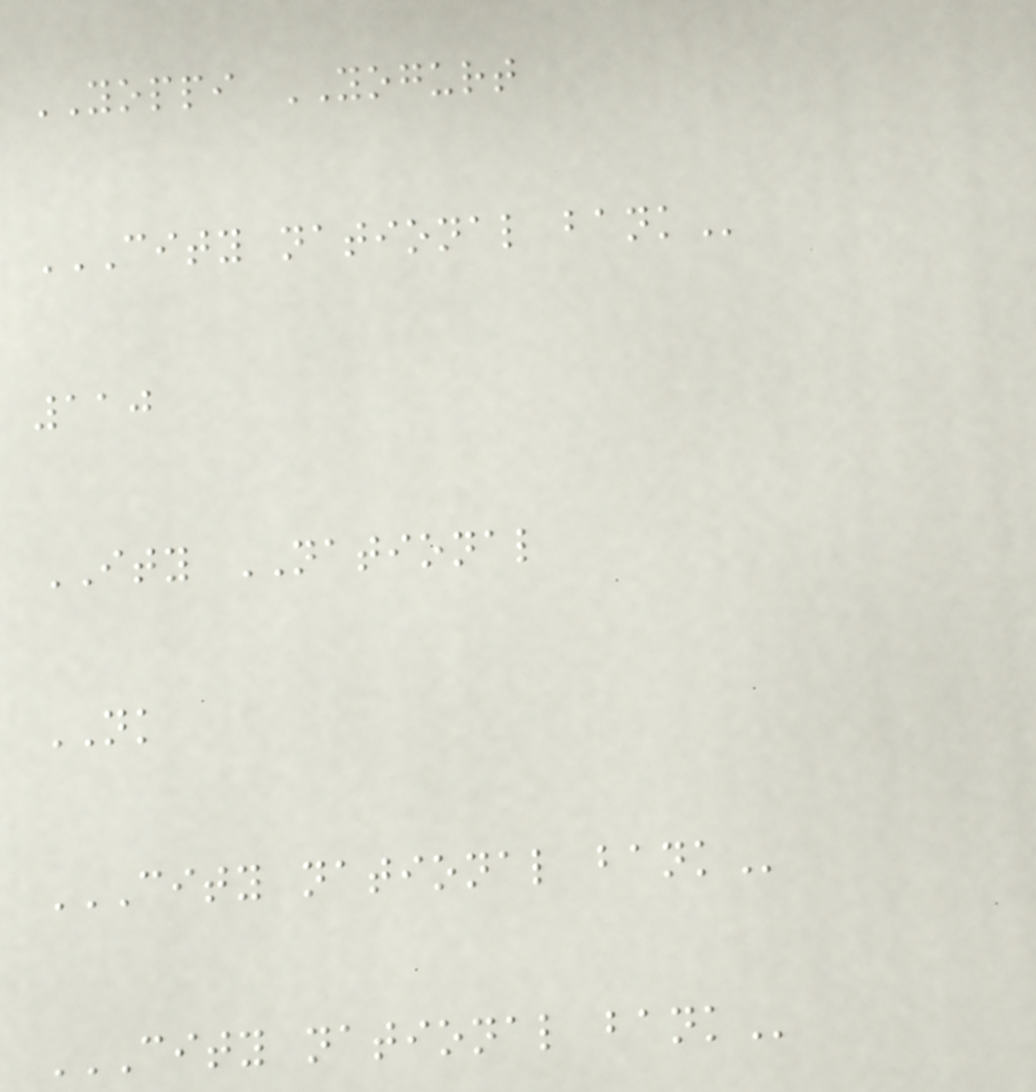YOPPI YOGURT
CITY NATIONAL BANK
110
ITY NATIONAL
NK
CITY NATIONAL BANK
CITY NATIONAL BANK
